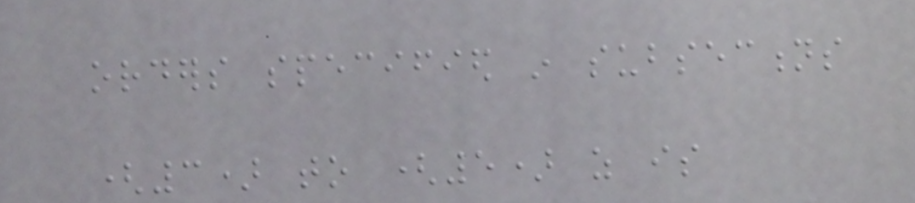orders specified in subsections
(3) to (5) as is
